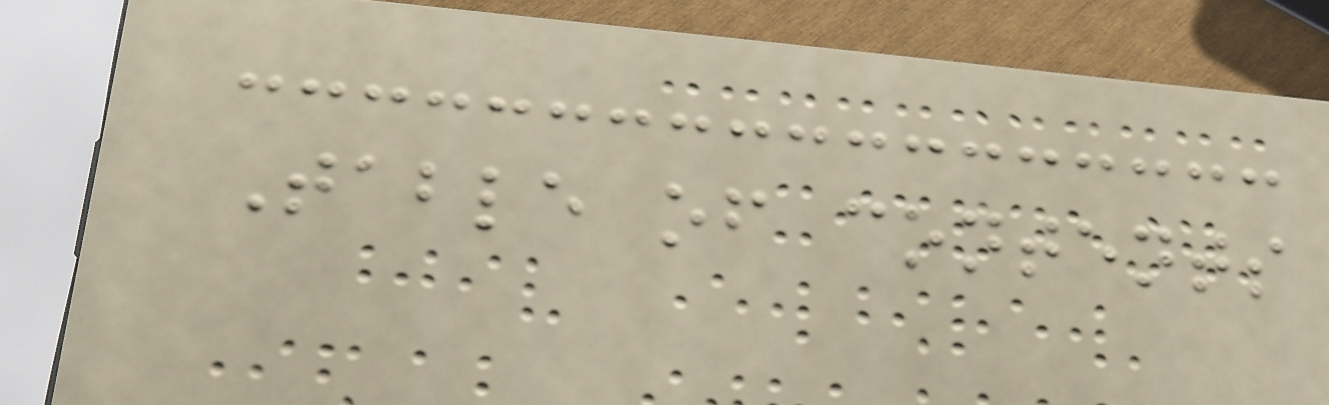Table of contents
